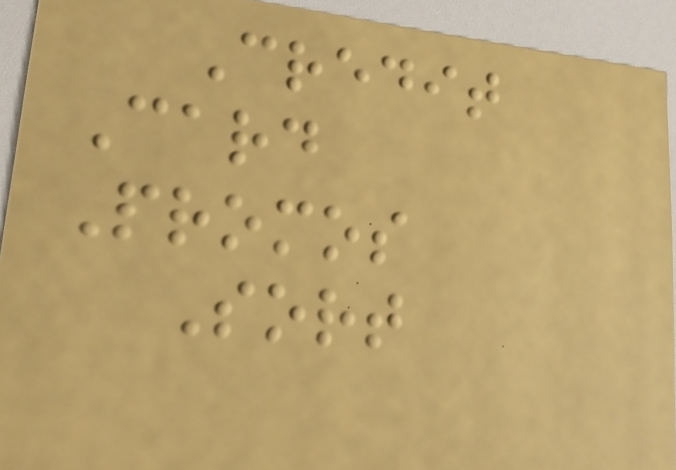Credit
Card
Promos
Sort
